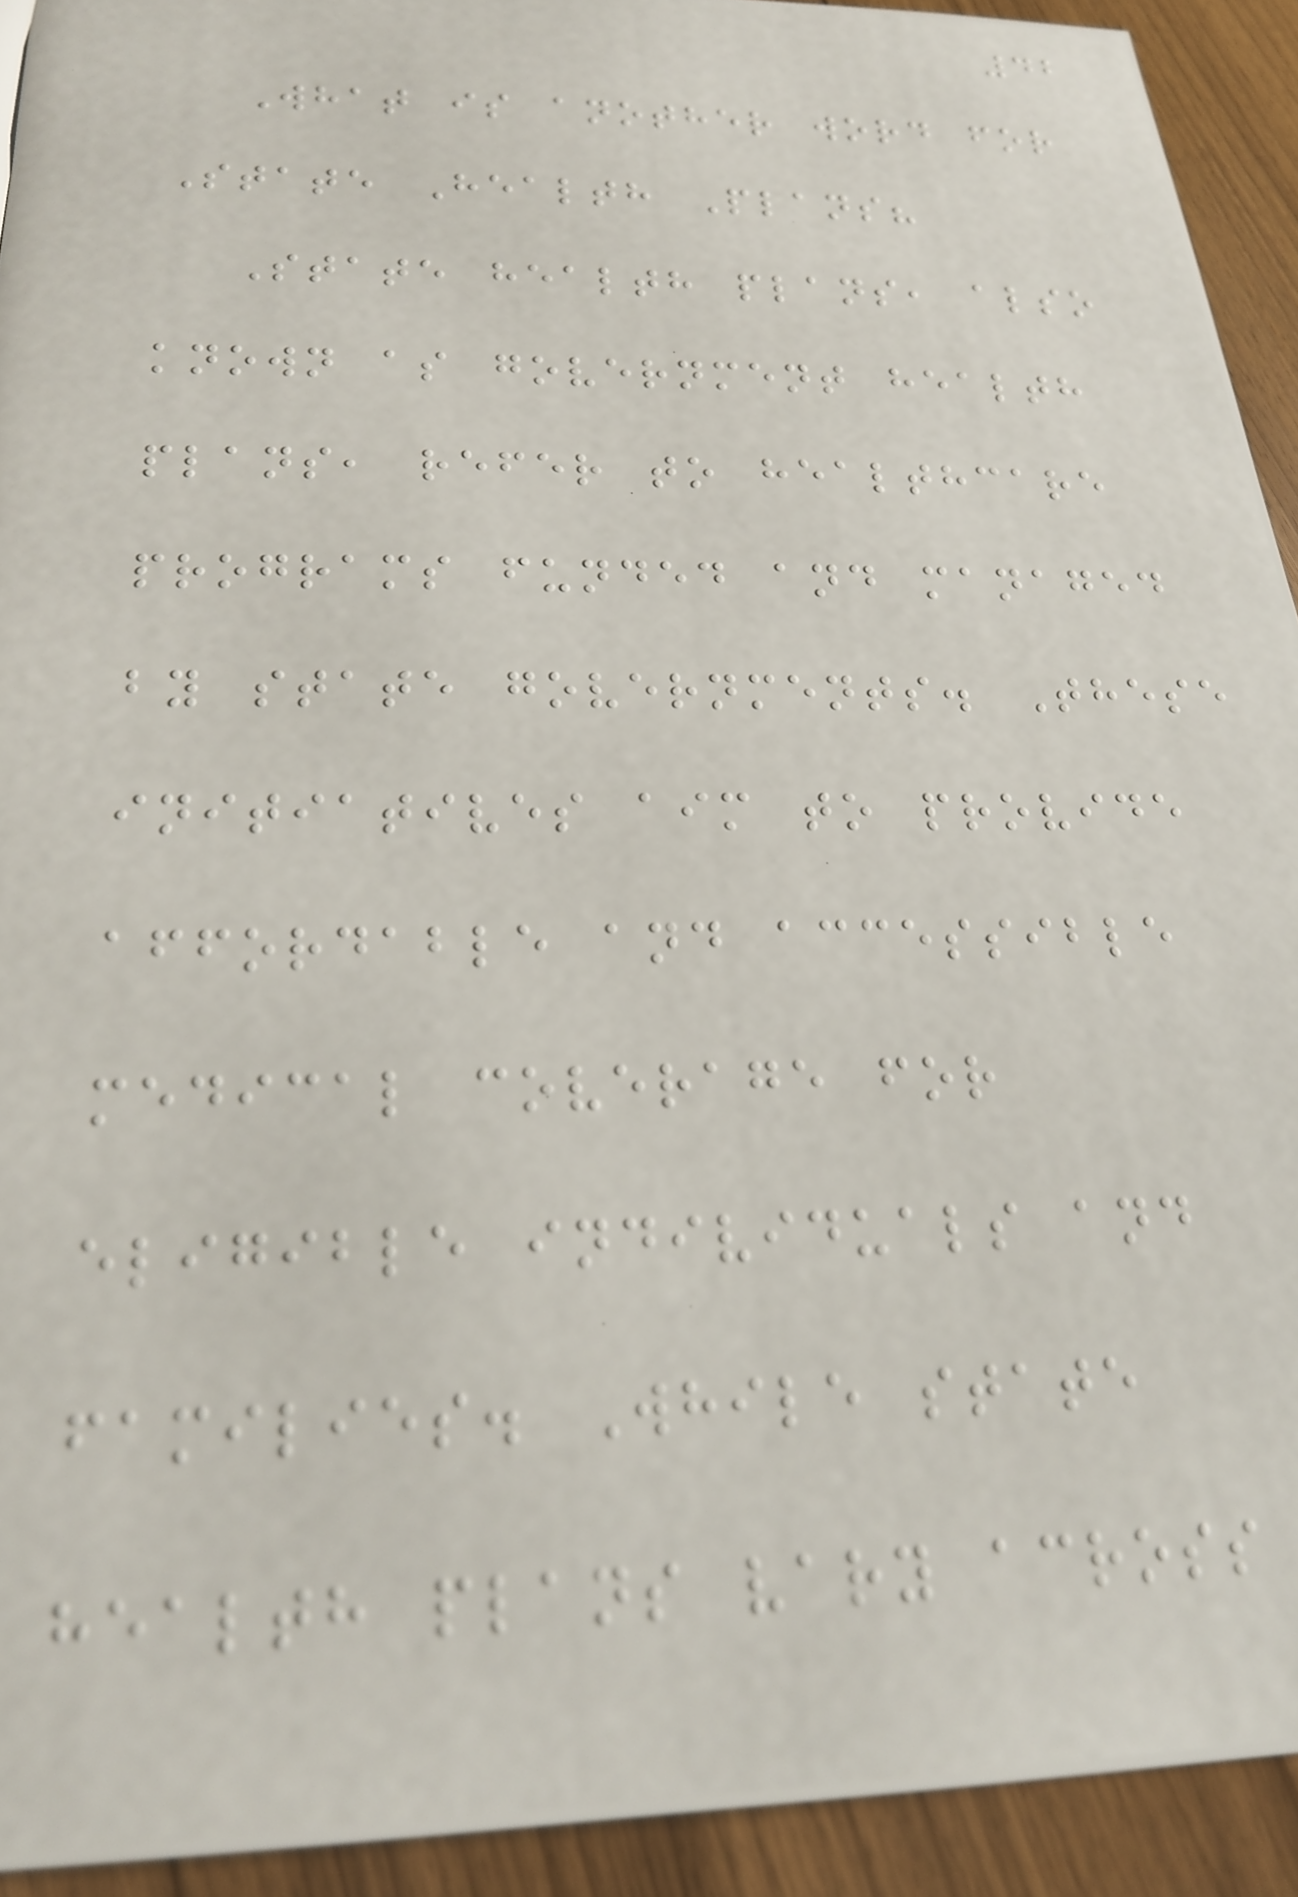42
What is another word for
State Health Plans?
State health plans, also
known as government health
plans, refer to healthcare
programs funded and managed
by state governments. These
initiatives aim to provide
affordable and accessible
medical coverage for
eligible individuals and
families. While state
health plans vary across
